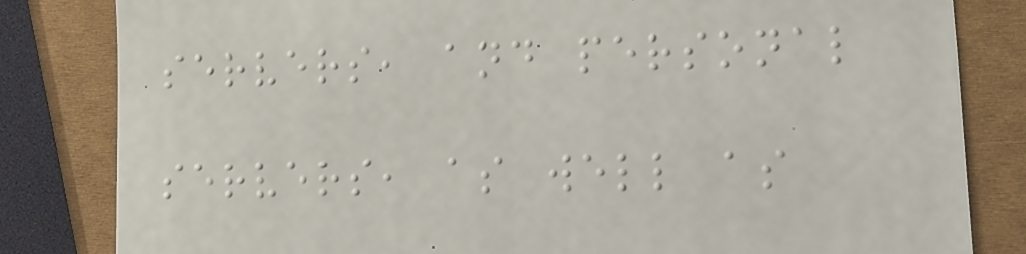servers, and personal
servers, as well as
